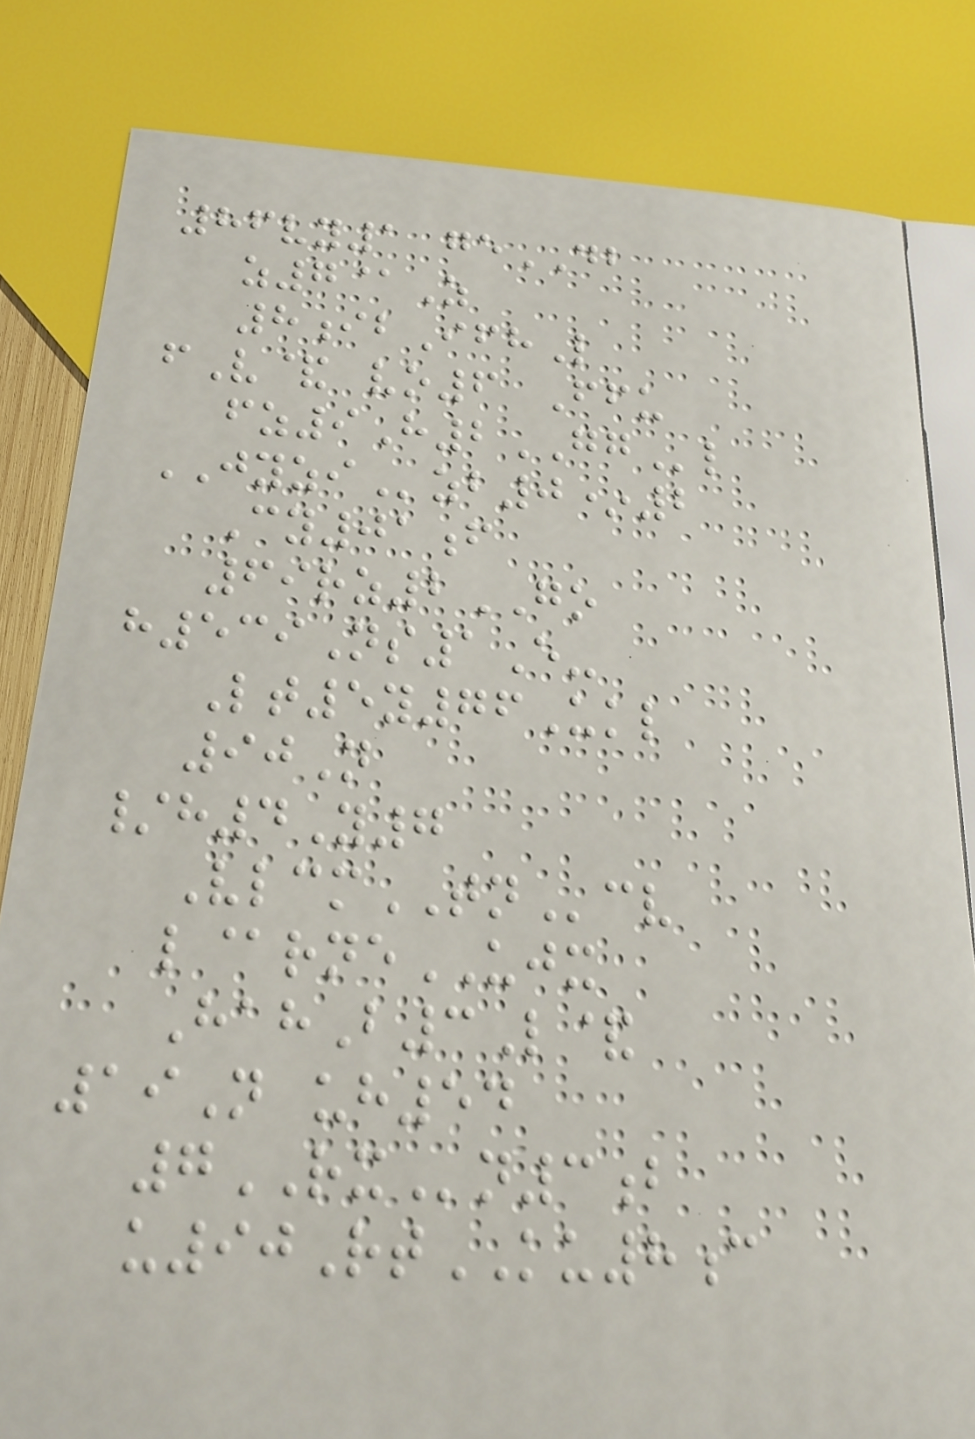86vy1 geDB
z7@Z
8ibIfhL
fV& vo6 Ffu
fz9H2GGl
JYZIzb0*2
Cy01f
69rz2GO
h539Ns1E-
Lt5y76Ukl
90N
/h4Y7
VlcmTNcv
l@rneUJX
HahB3L&
19N uh54
7RXn3b
u90RtKU8c
